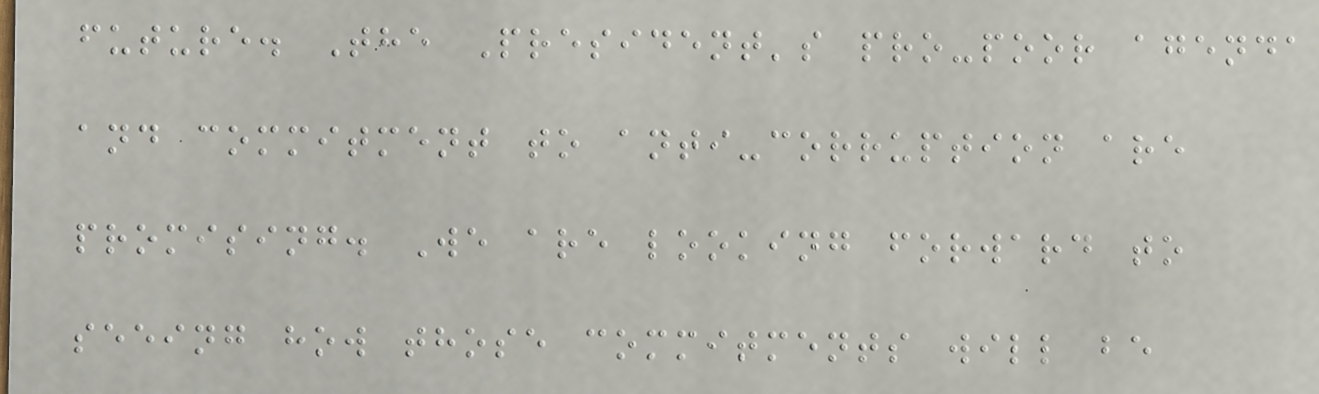future. The President's pro-poor agenda
and commitment to anti-corruption are
promising. We are looking forward to
seeing how those commitments will be
